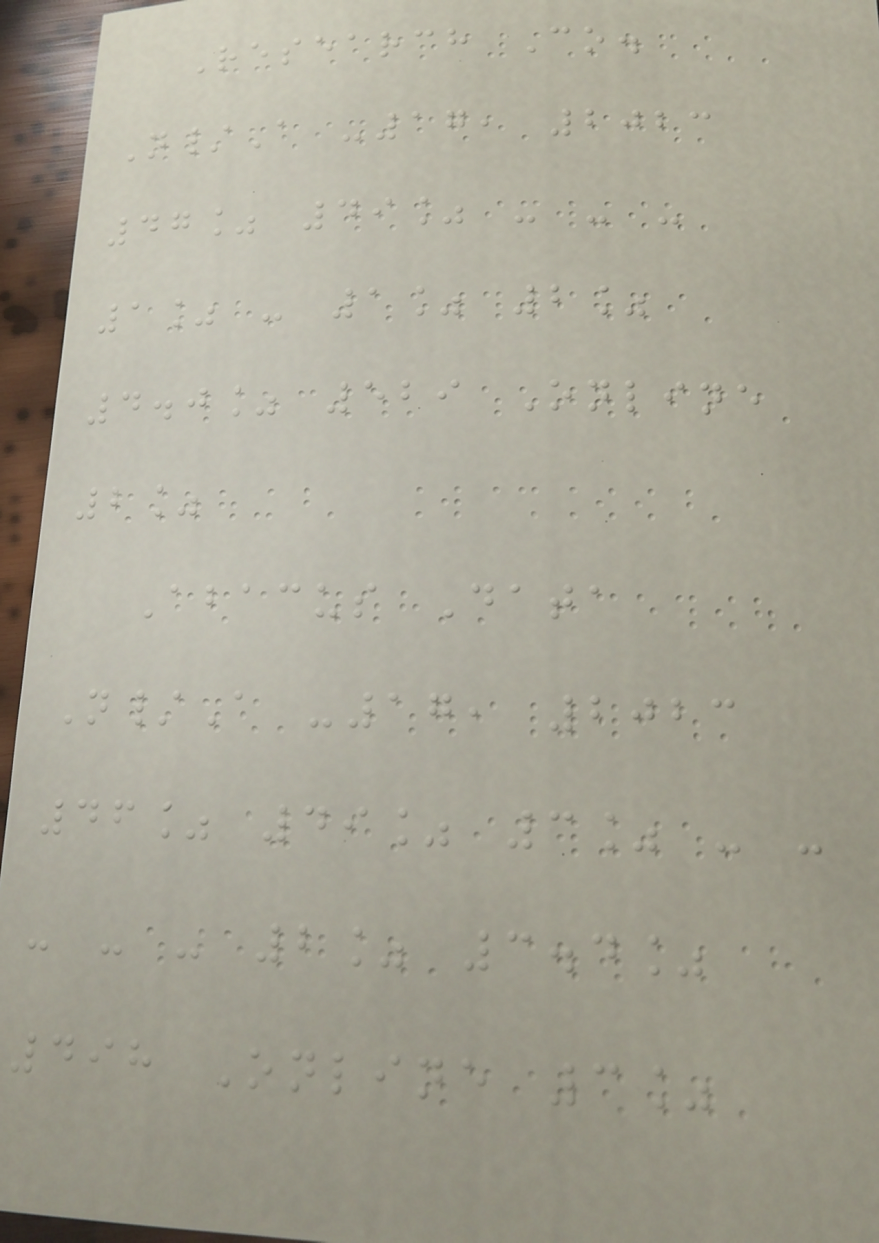Research Co.
N/A -17, 2023
47% 49% - - -
1% - 1% 2%
4.0% 529 Online
2%
Abacus Data
N/A -17, 2023
46% 49% 3% - -
- - - 2% 3.4%
498 Online 3%
